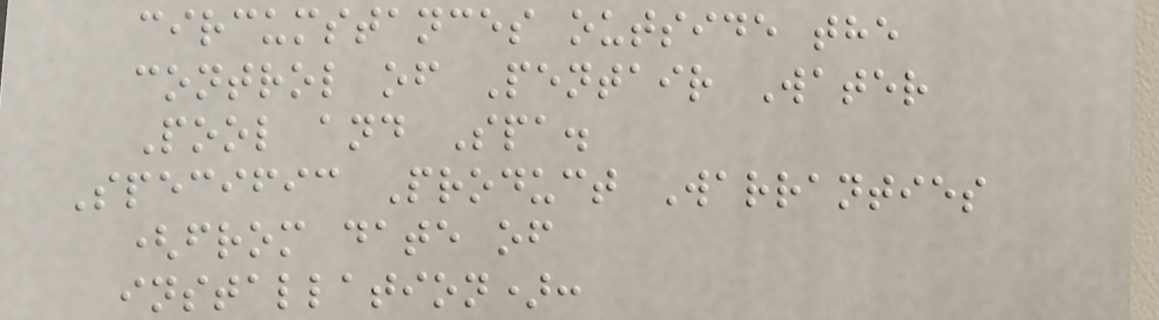circumstances outside the
control of Pentair Water
Pool and Spa.
Specific Product Warranties
(from date of
installation):
